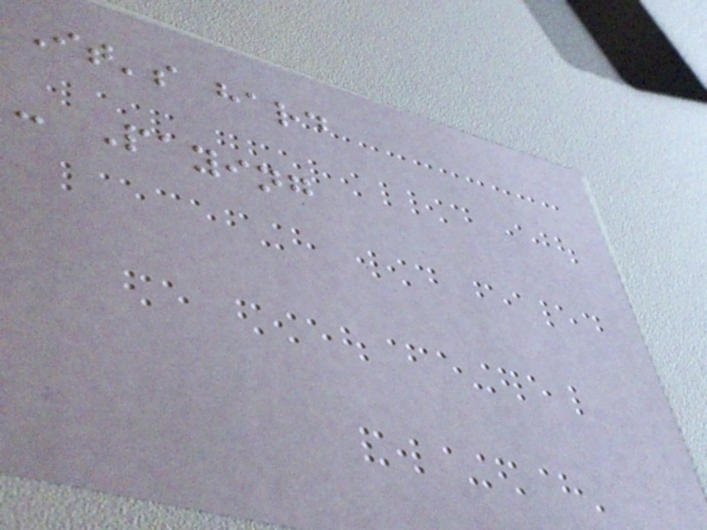It's hard
- Paying
